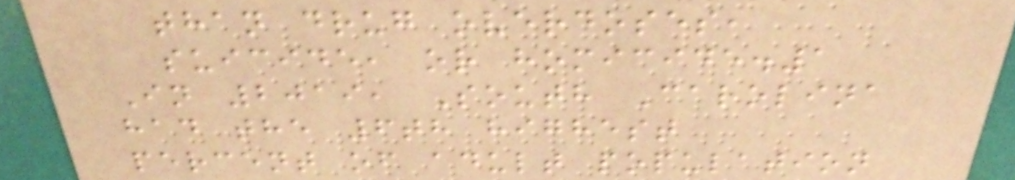than drug overdoses,
suicide, or homicide.1
In 2019, South Carolina
had the 6th highest
percent of adult population
